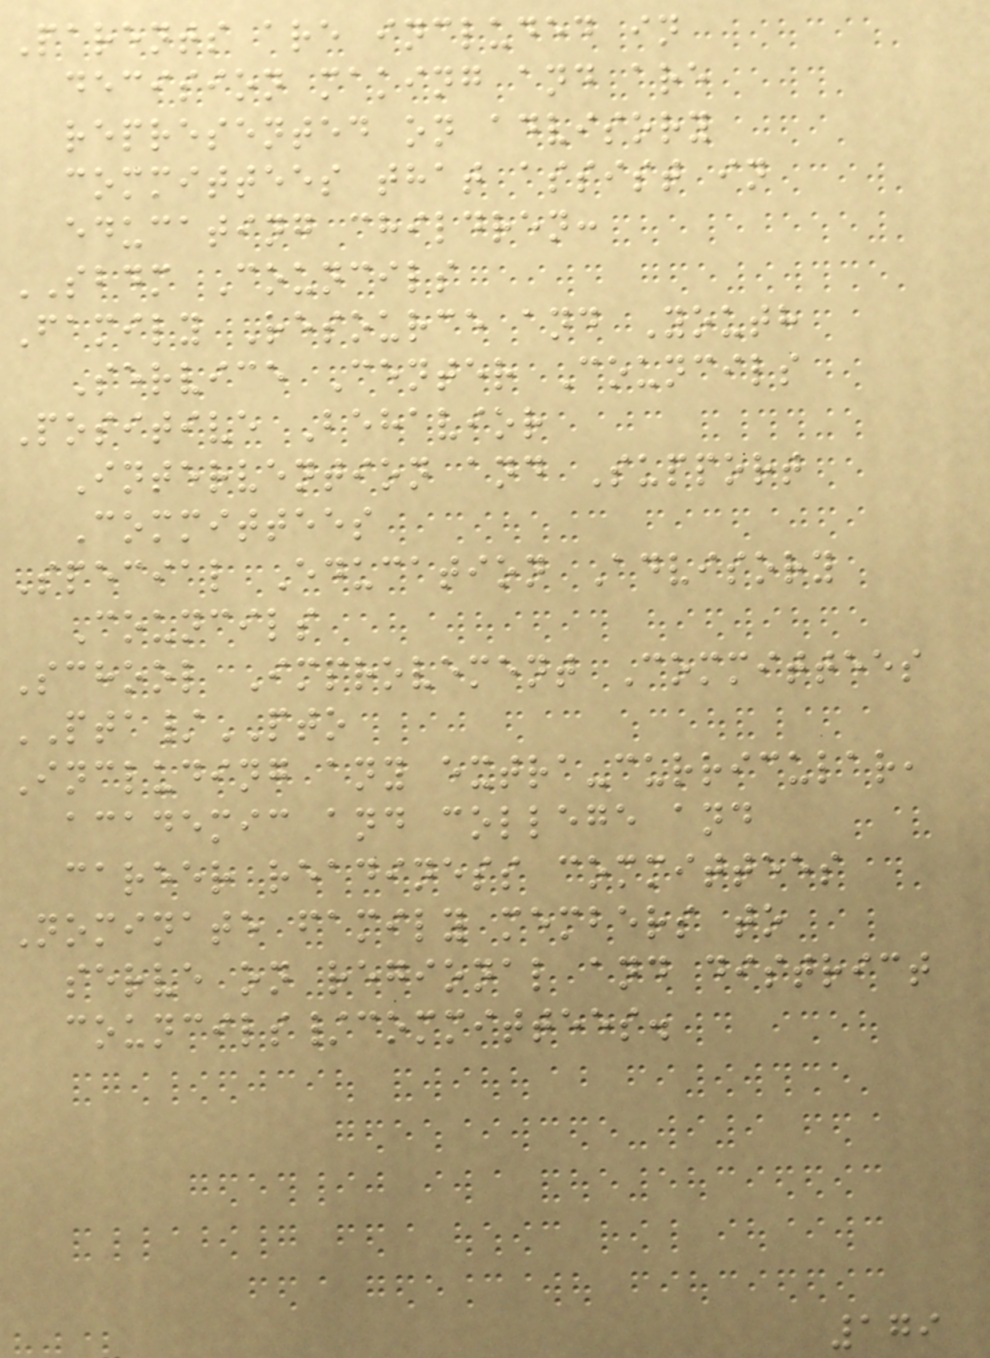Parents are included in
decision making and are
represented on advisory
committees that assist in
educating children:
SBDM Councils
Family Resource and Youth
Service Center Councils
Positive Behavior
Intervention and Support
Committees
Special Education Advisory
Councils
School Improvement Committees
PTA/PTO
Including any extra-curricular,
academic and college and
career readiness committees
Nominate family members to
serve on regional and district
councils/committees.
179
